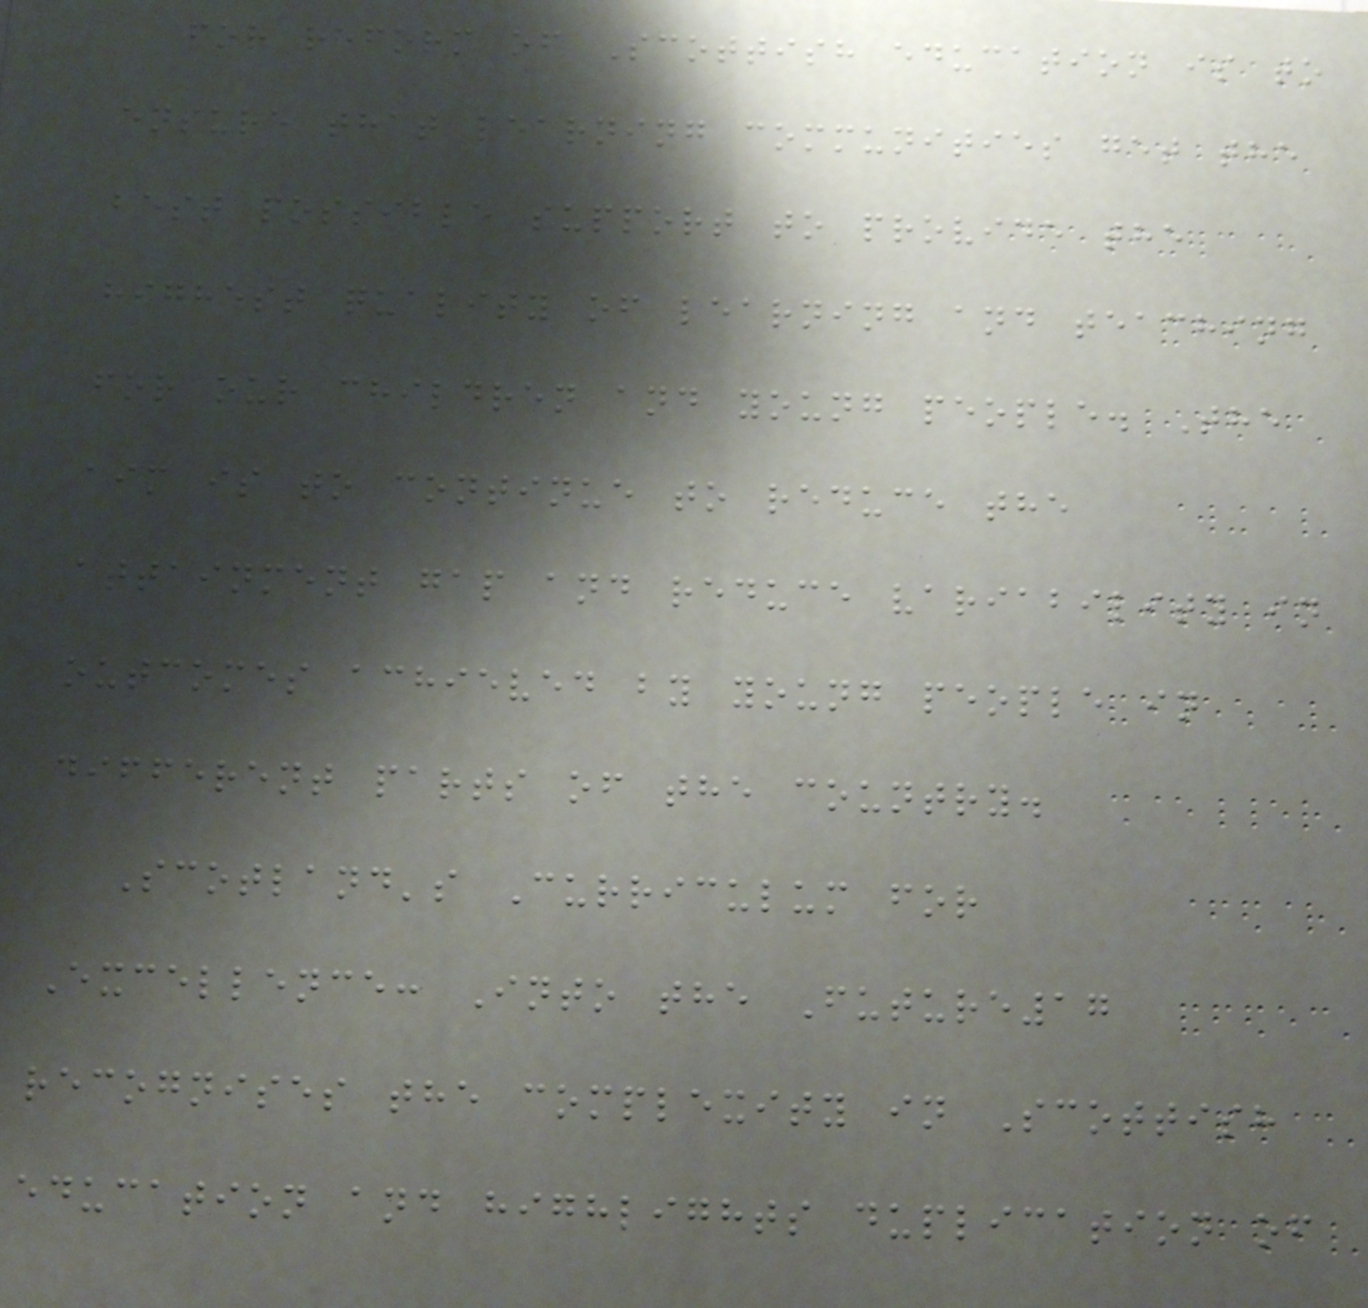for reform of Scottish education is to
ensure that learning communities get the
best possible support to provide the
highest quality of learning and teaching
for our children and young people. The
aim is to continue to reduce the
attainment gap and reduce variability in
outcomes achieved by young people in
different parts of the country.
Scotland's Curriculum for
Excellence: Into the Future17
recognises the complexity in Scottish
education and highlights duplication of
